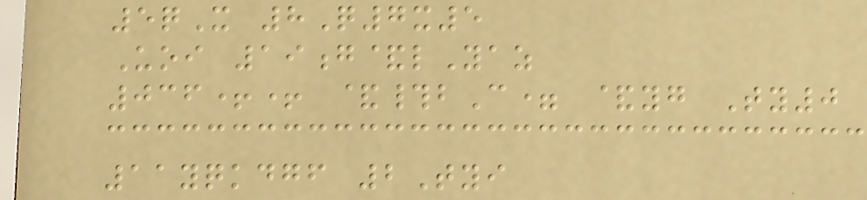5qX 8Q7x5
Uoi 19g&lYaz
036++ &#bC= &yg Ty0
11yqkdgf 2Tyi
